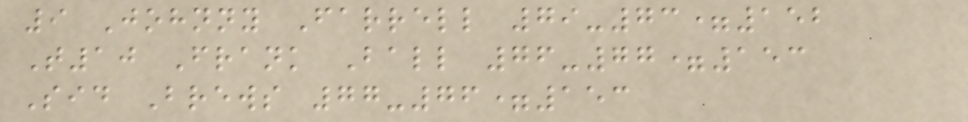9 Johnny Farrell 79-73=152
T10 Frank Ball 76-77=153
Sid Brews 77-76=153
